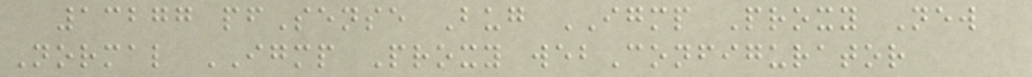13277 pfSense Bug IGMP Proxy New
Normal IGMP Proxy webConfigurator
